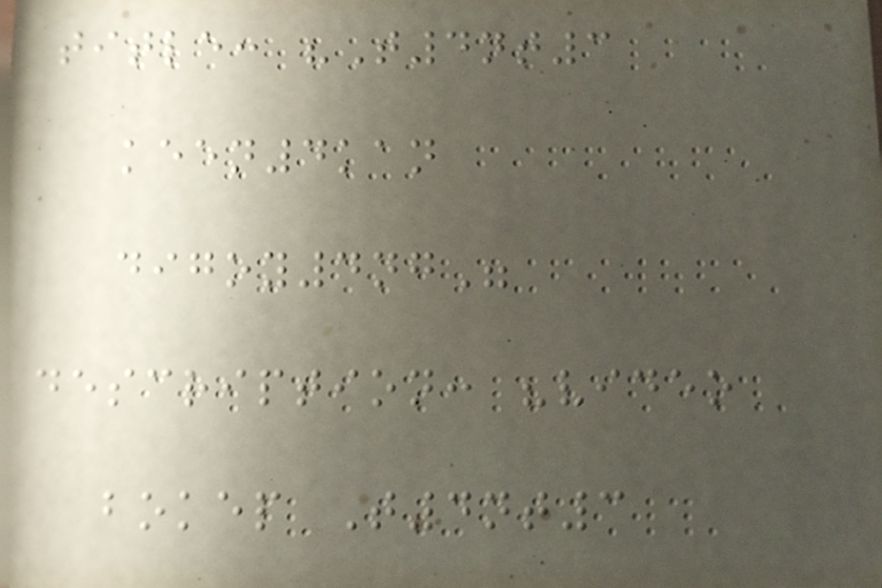title: "T4nt3
keen4kan
digoy4ng"
description: "video
bokep T4nt3
